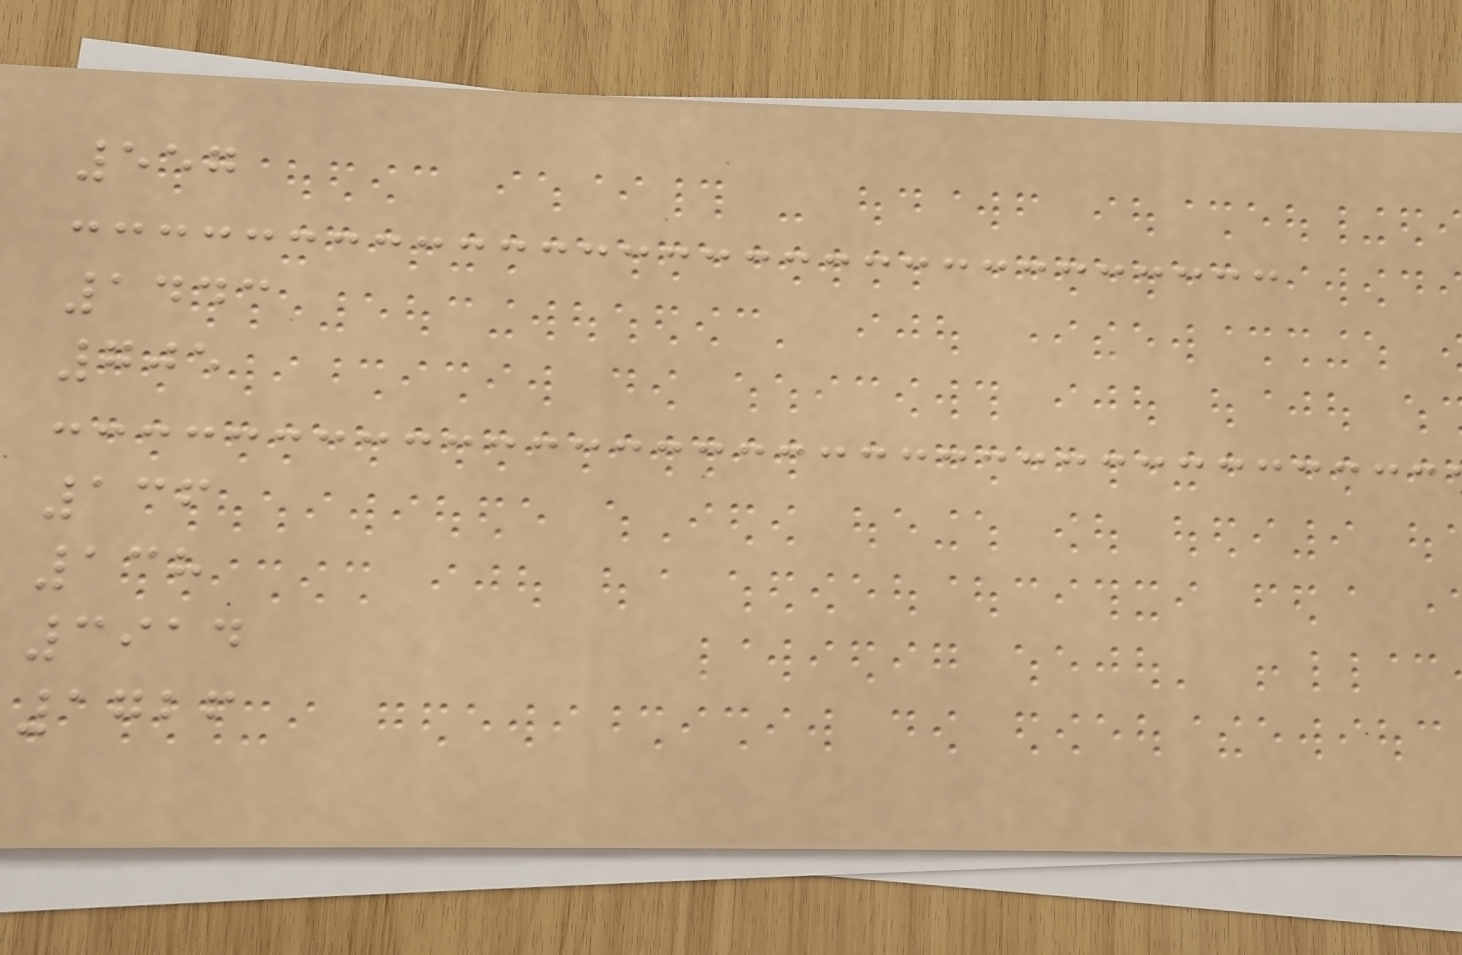557
1443
705
136
138
3914
1726
